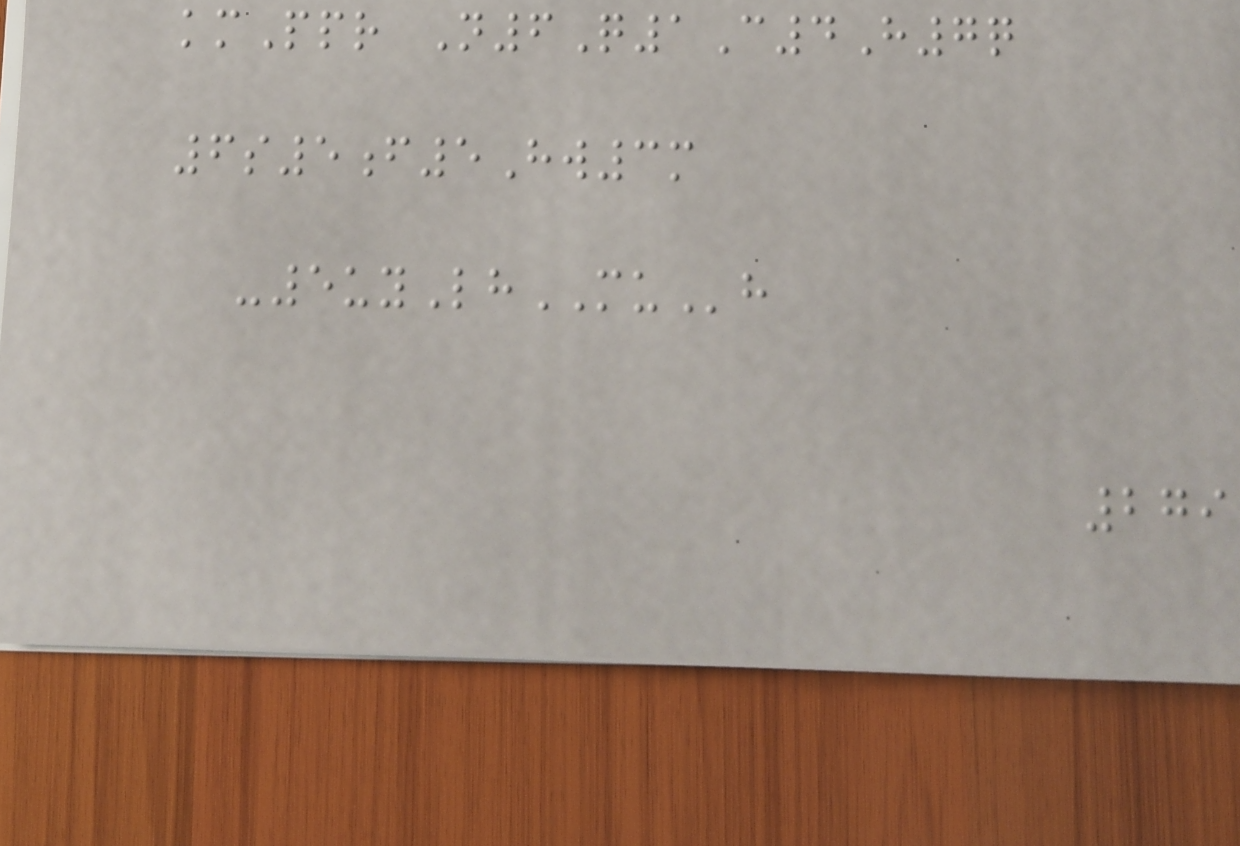kmPpr N6Q1C4H7q
6s5f5Hw3m
-5uyLhMUh
279
